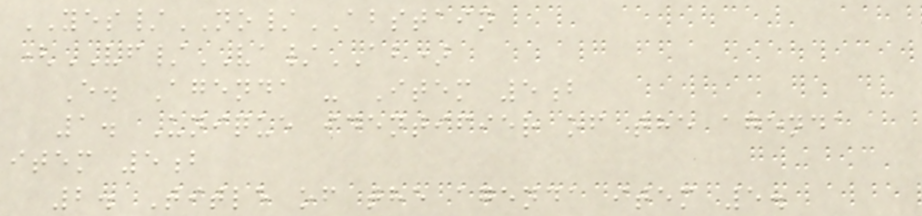YES/NO/ABSTAIN
(VF/VA/AB)
E. Agenda - Item 5b
1. Unique identifier of the agenda
item 5b
2. Title of the agenda item 5.
